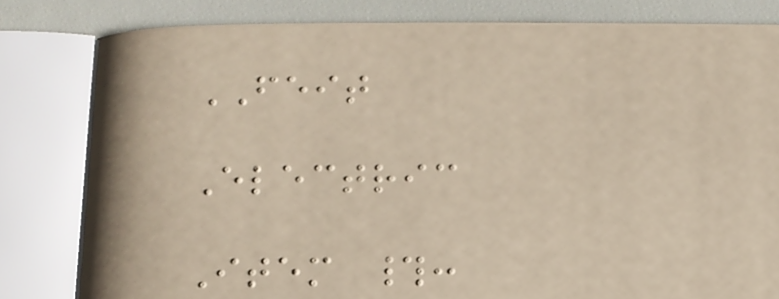FEIT
Electric
Item #:
